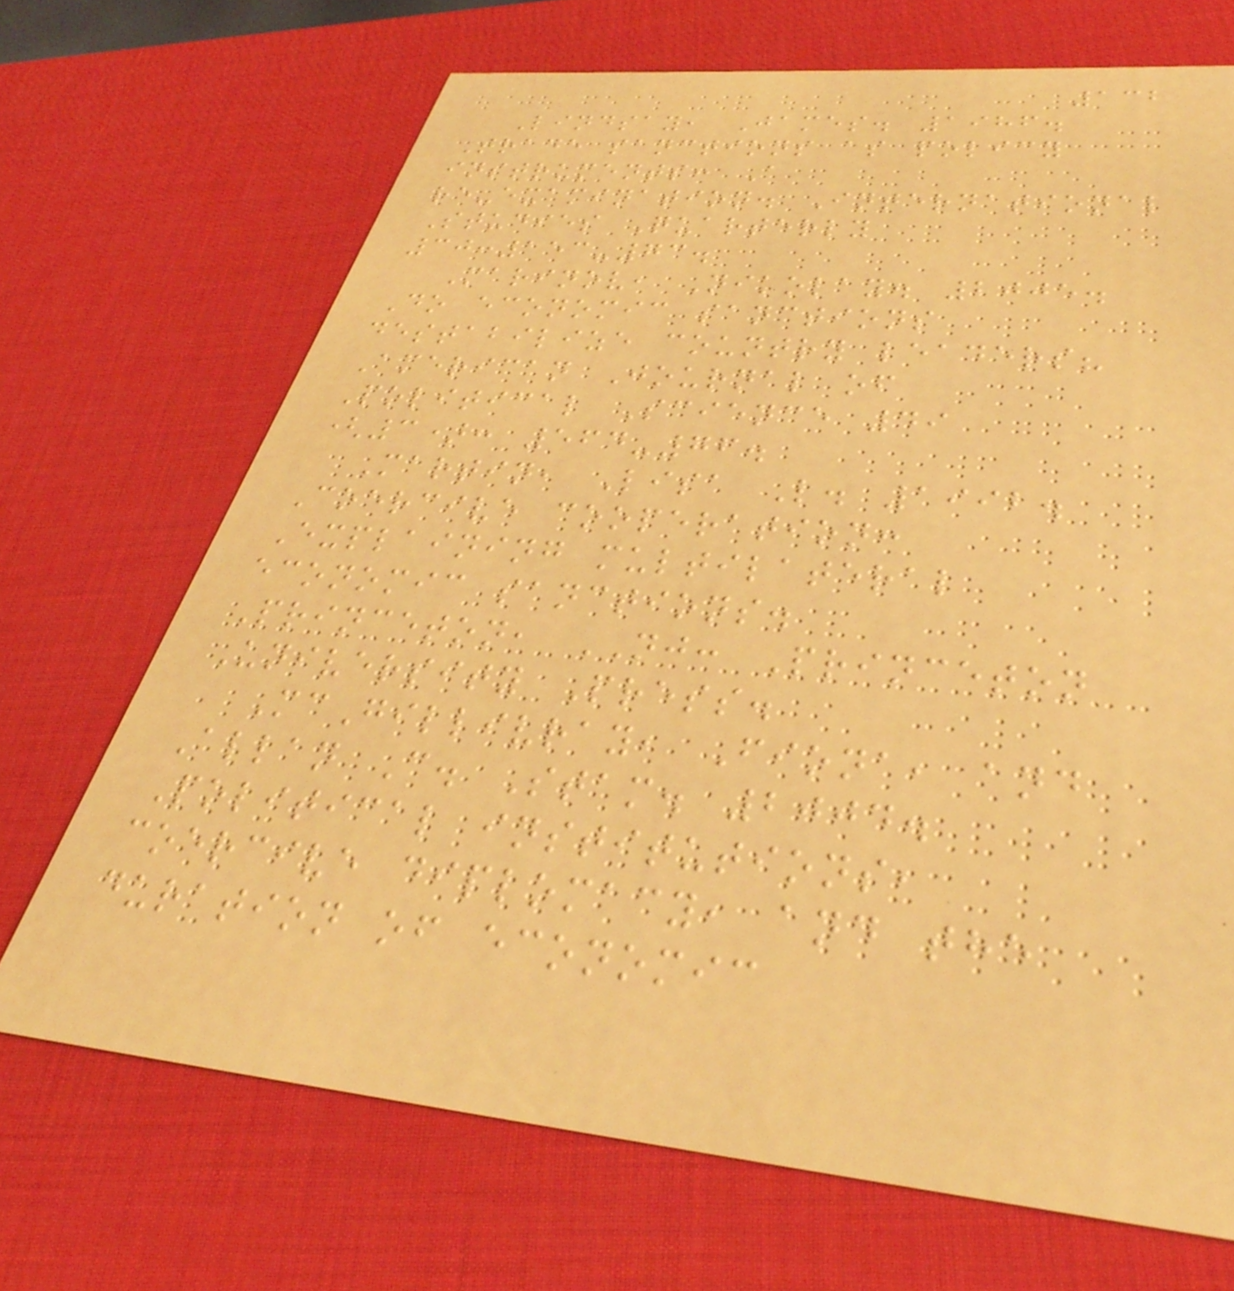132
Lindsay, James. 1986.
Trade sanctions as policy
instruments: A
re-examination. International
Studies Quarterly
30:153-73.
Marinov, Nikolay. 2005.
Do economic sanctions
destabilize country leaders?
American Journal of
Political Science 49
(3): 564-76.
Martin, Lisa L. 1992.
Coercive cooperation:
Explaining multilateral
economic sanctions.
Princeton, NJ: Princeton
University Press.
McGillivray, Fiona, and
Allan C. Stam. 2004.
Political institutions,
coercive diplomacy, and the
duration of economic
